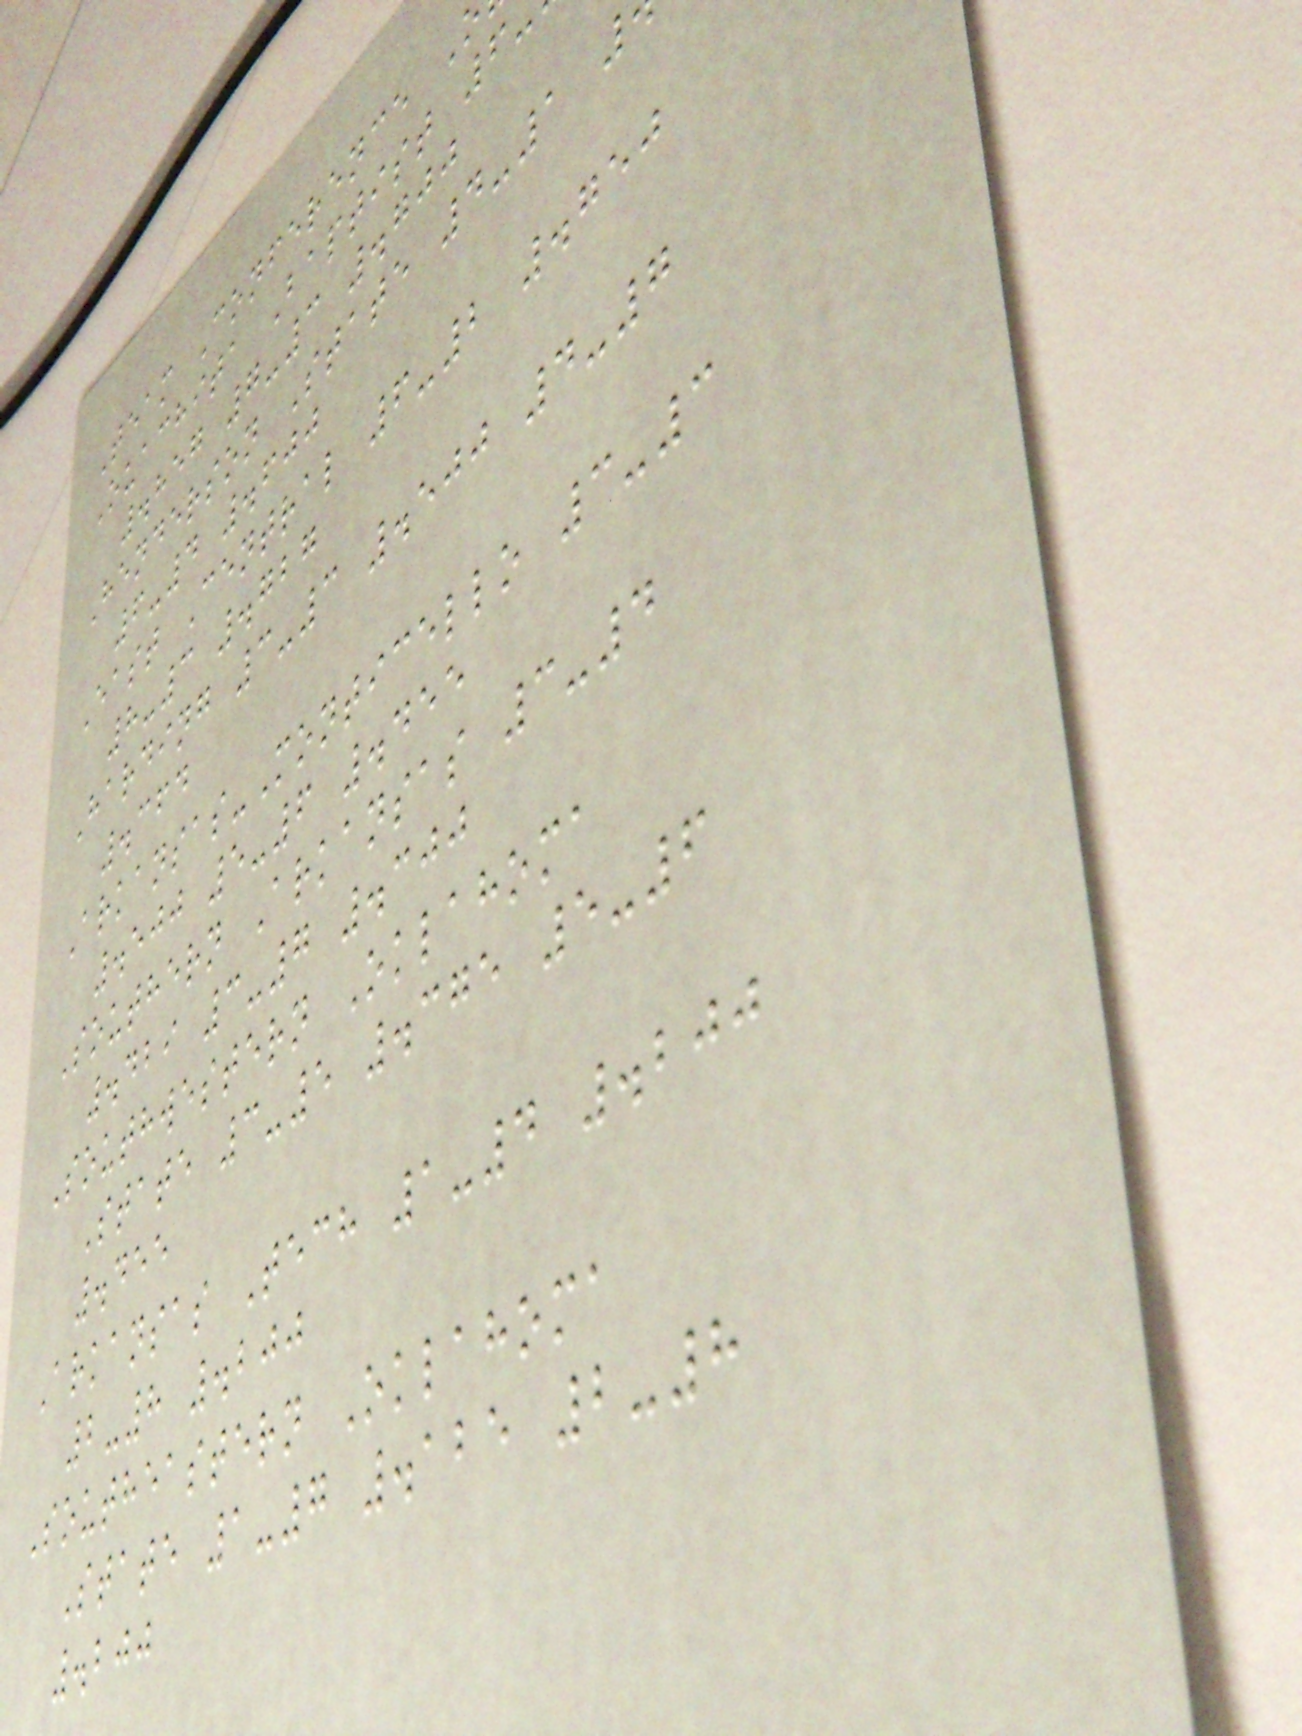Team Conference
Ouachita Baptist 6
.857 7-3 .700
Henderson State 4-1
6-4 .600
East Central 6-2 .750
8-3 .727
Harding 3-3 .500 4-7
.364
Arkansas-Monticello 3-3
.500 5-6 .455
Southern Arkansas 3-4
.429 3-7 .300
Southwestern Oklahoma
State 3-5 .375 5-6
.455
Arkansas Tech 1-4 .200
2-8 .200
Southeastern Oklahoma
State 1-7 .125 2-8
.200
